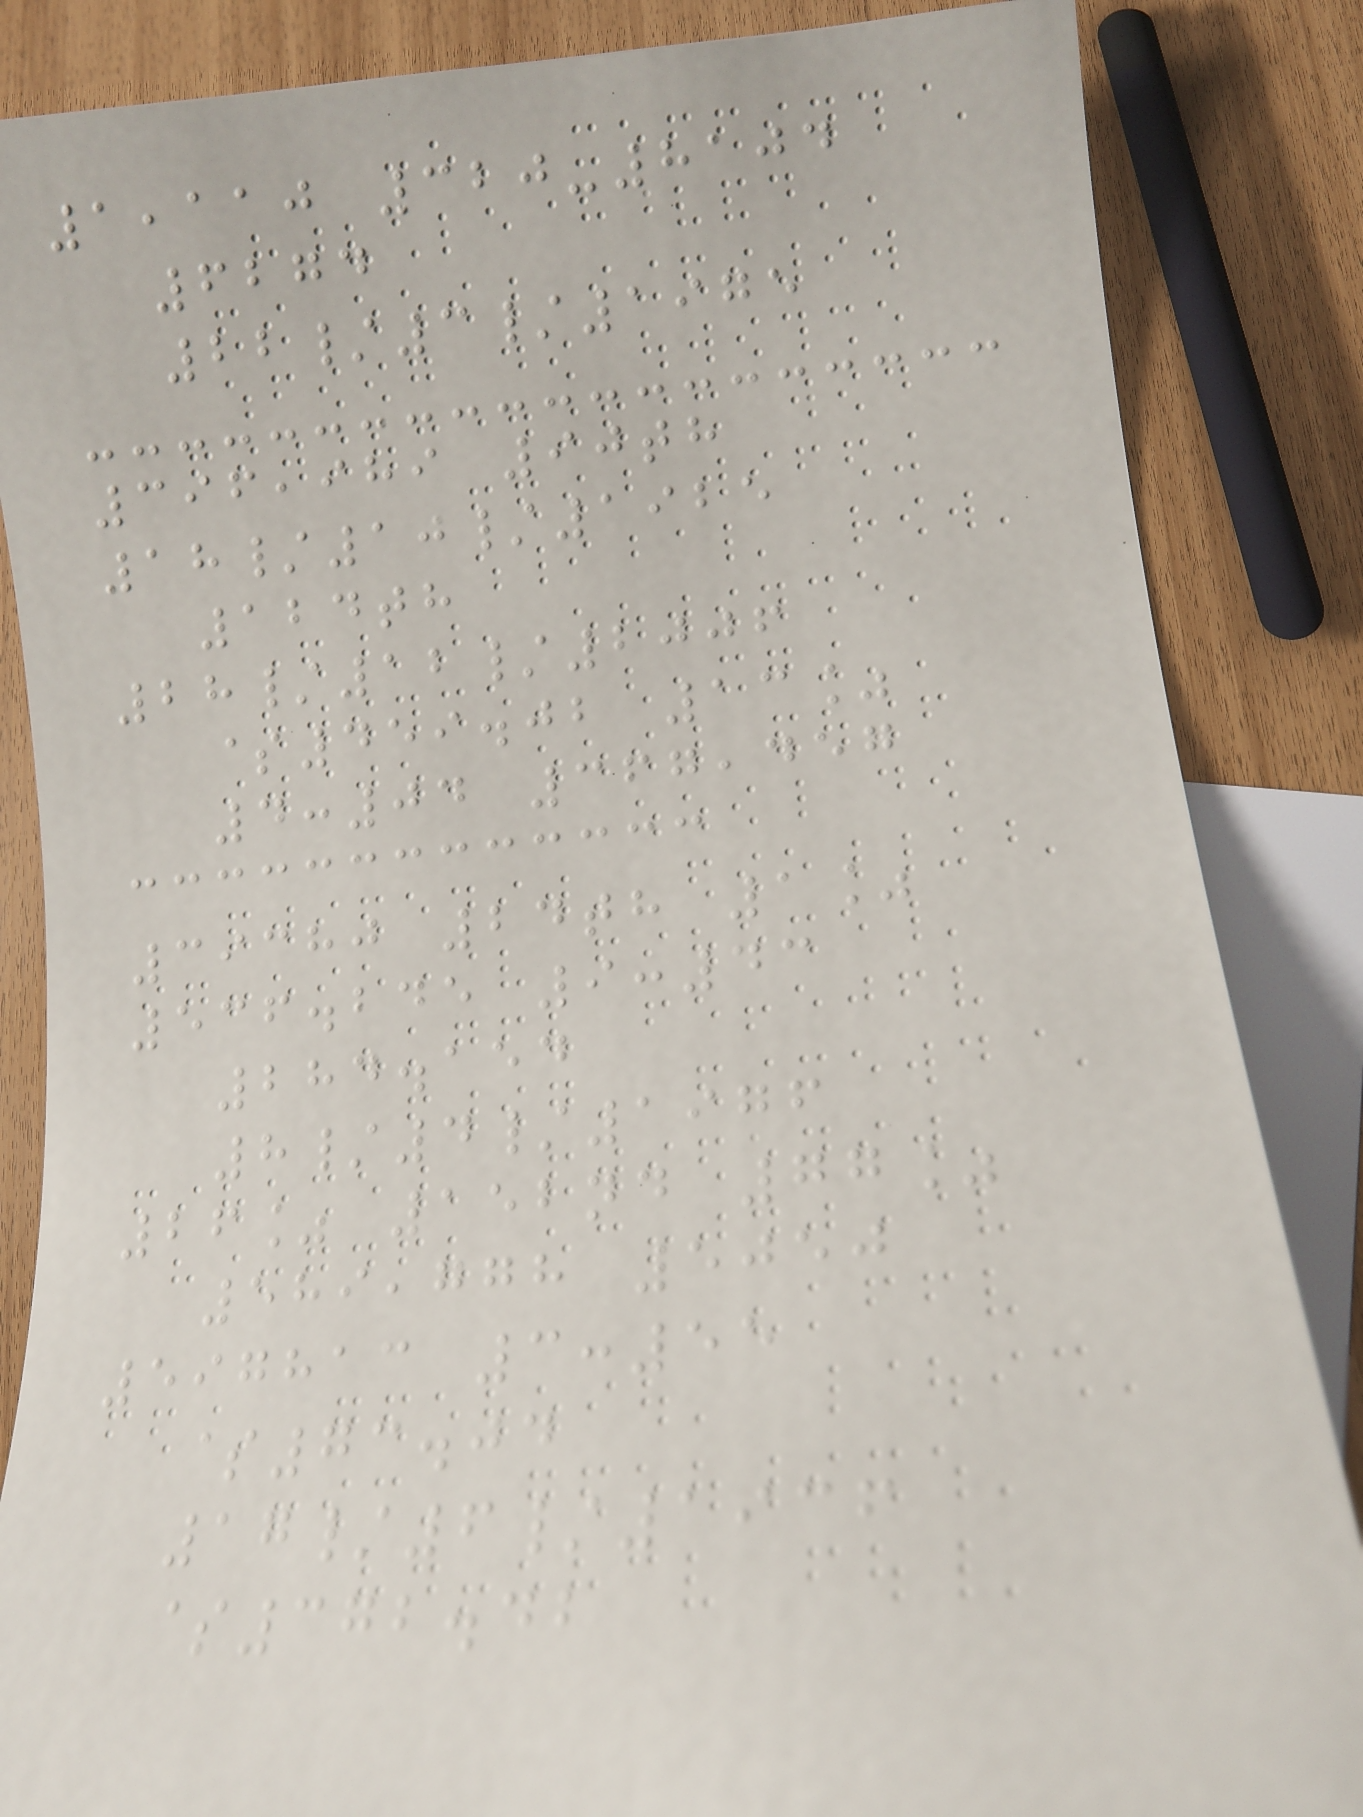1,110 320-8104
6274
22/3/1975
396,989 90th
18/10/1925
124th
28/12/2006
$459.02 13%
4:04 367,457
39380 24th 1%
536.245 9:43
284.154
8/4/1976
26% 152nd 77%
589,778 5050
597813 3:55
$73.04
17/6/1936
$372.42
